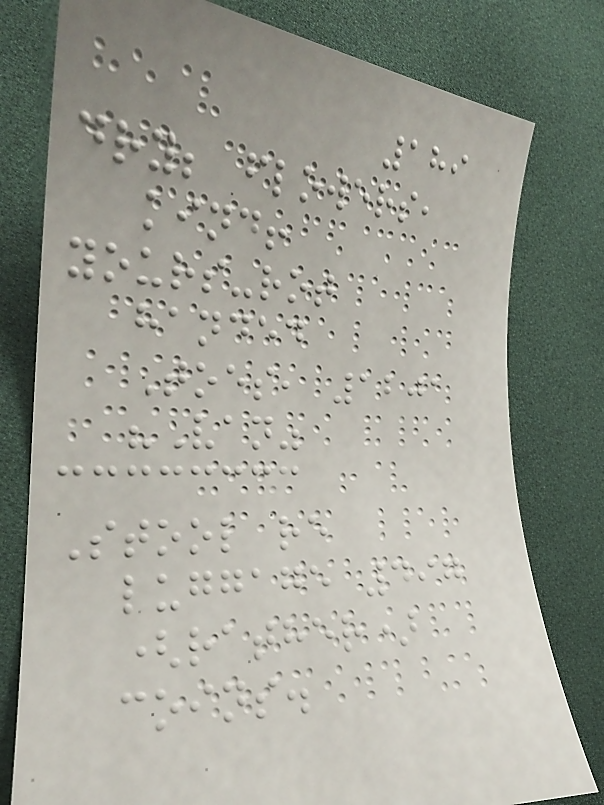189
dry; flowers,
kind!
yours-rot
handed
Toes, 1201
"Van"
Stool re
luggage 497
(rather)
coins.
